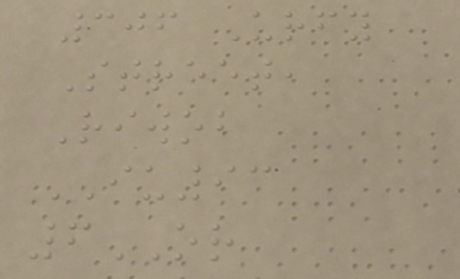306 Urfy
Street,
Riwob
IU93
6OR
